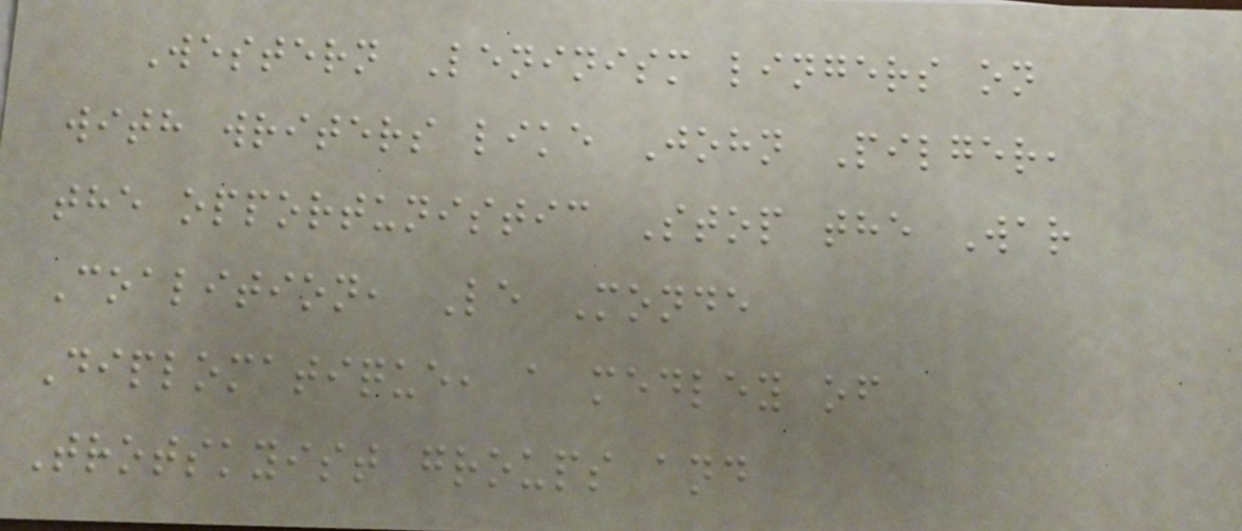Western Leninism lingers on
with writers like John Pilger,
the opportunistic Stop the War
Coalition, Le Monde
Diplomatique, a medley of
Trotskyist groups and
